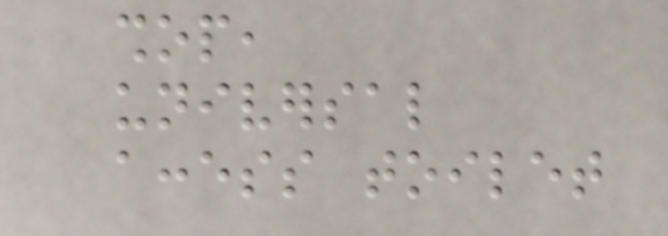shop,
universal
access toilet
